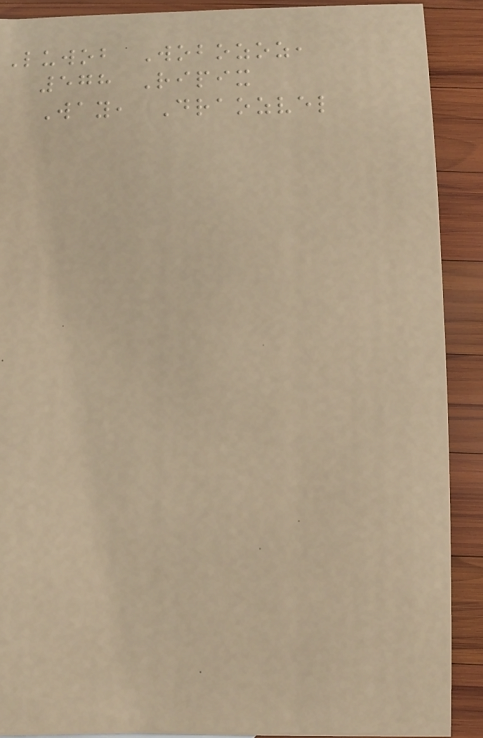Luwob Wobozoz,
578 Ripix
Way, Draozvel
